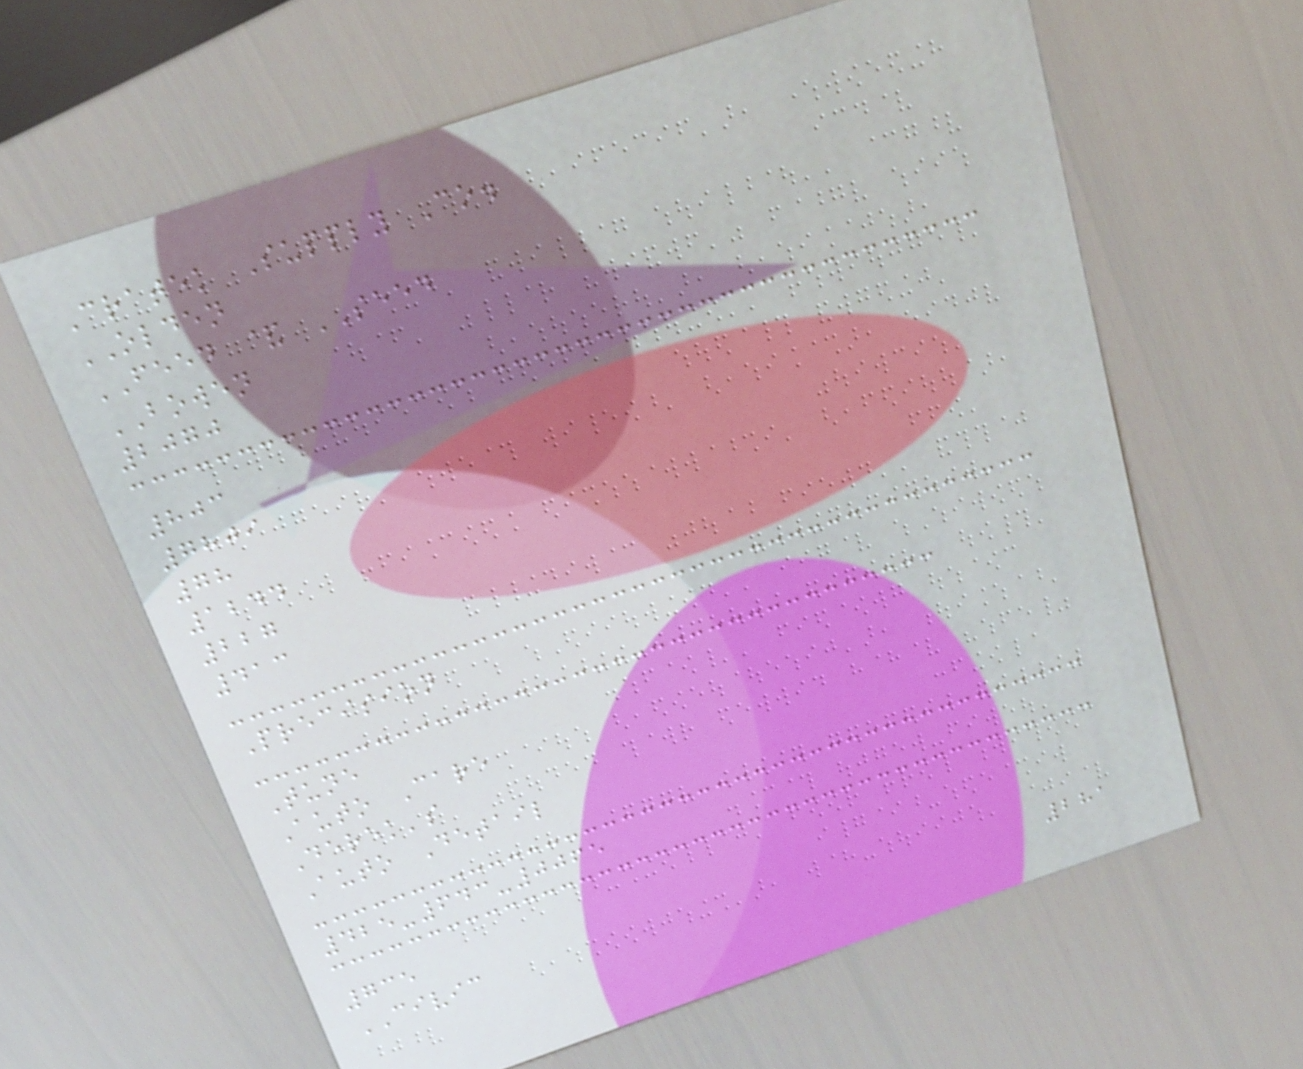Cratek Supply Co.
OLDEN
FEED & SEED
BOWEN
2070
803
7809
78
1244
227
413
Precision
Tune
Auto Care
Derek's
Auto Detail
425-643-0065
735
CIVIC
281
